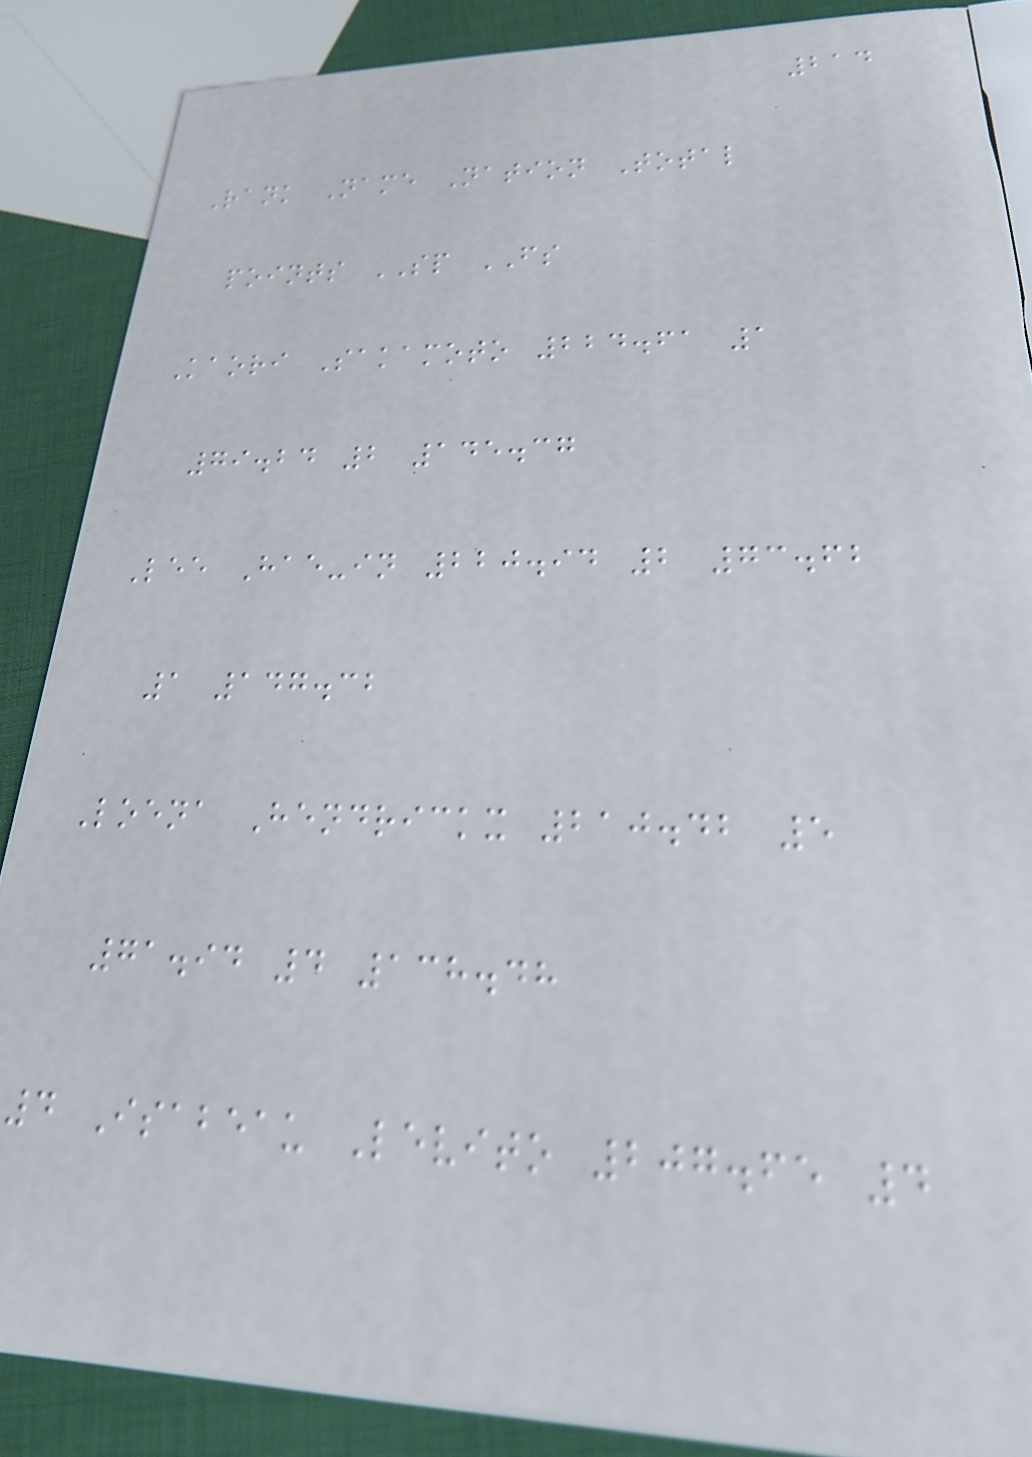214
Rank Name Nation Total
points SP FS
Kaori Sakamoto 224.61 1
79.24 2 145.37
Lee Hae-in 220.94 2 73.62
1 147.32
Loena Hendrickx 210.42 5
71.94 4 138.48
4 Isabeau Levito 207.65 4
